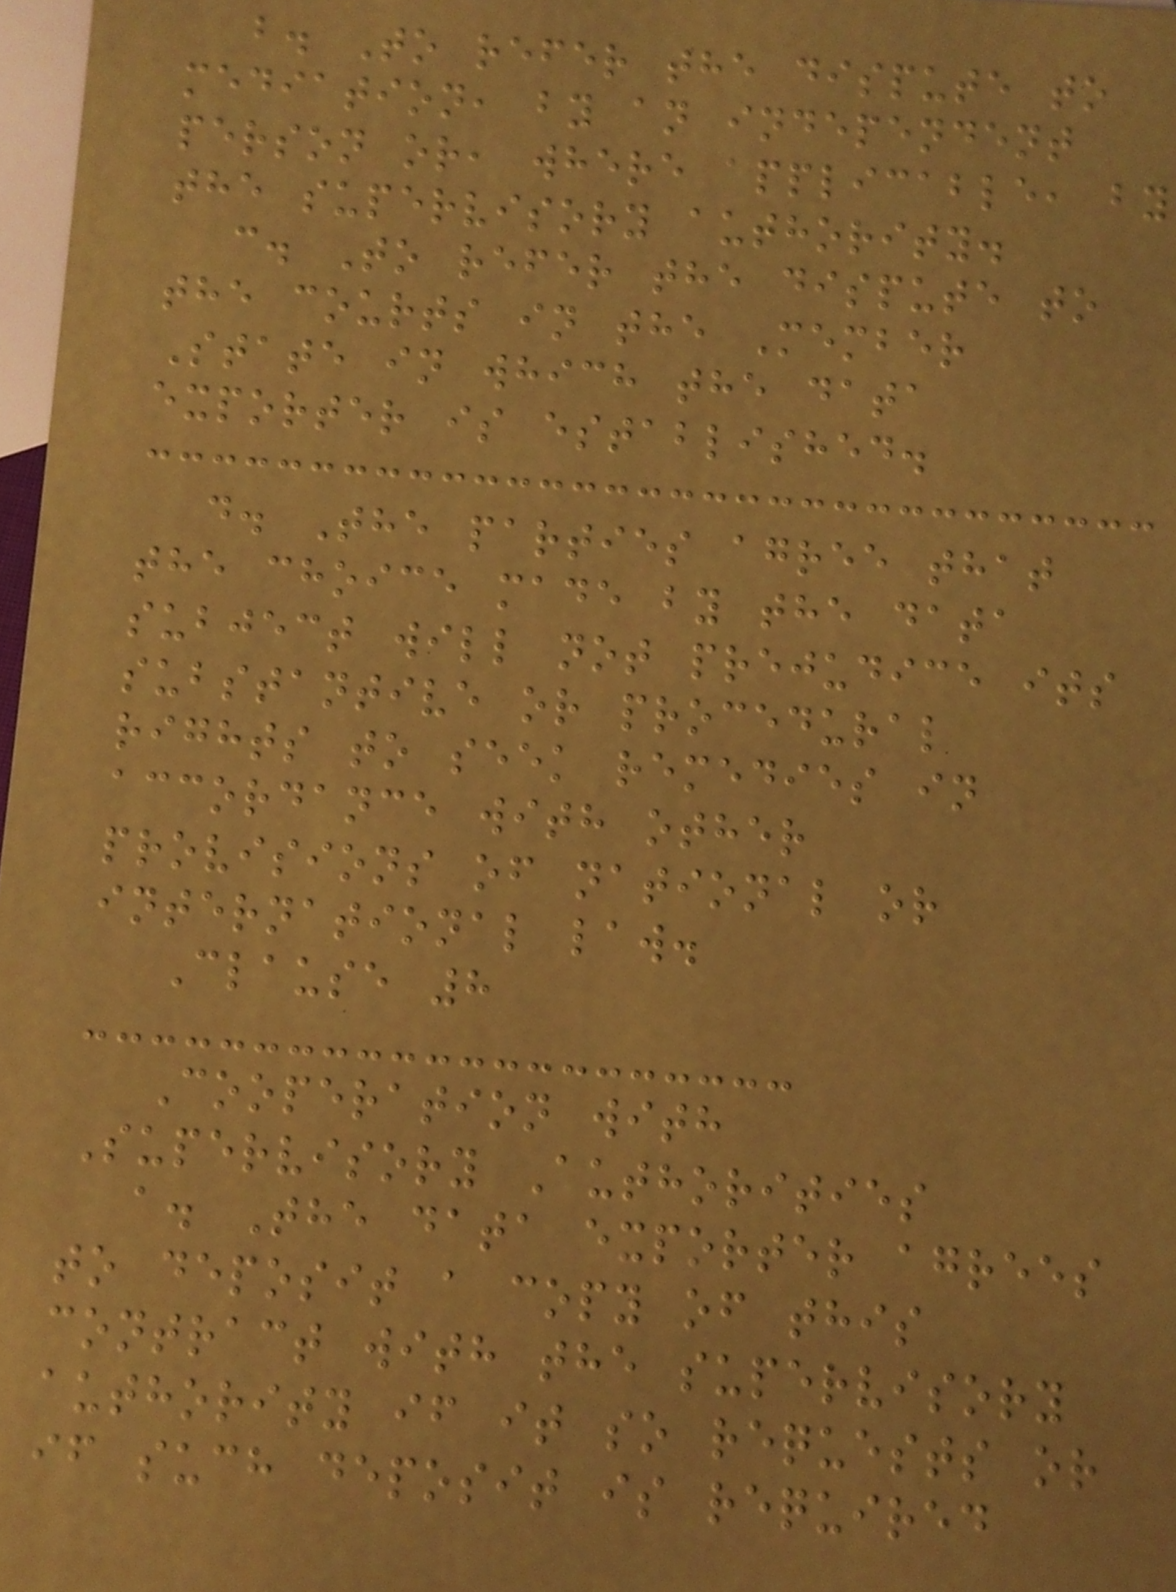b. To refer the dispute to
mediation, by an independent
person or, where applicable, by
the supervisory authority.
c. To refer the dispute to
the courts in the Member
State in which the data
exporter is established.
d. The parties agree that
the choice made by the data
subject will not prejudice its
substantive or procedural
rights to seek remedies in
accordance with other
provisions of national or
international law.
Clause 8
Cooperation with
Supervisory Authorities
a. The data exporter agrees
to deposit a copy of this
contract with the supervisory
authority if it so requests or
if such deposit is required
